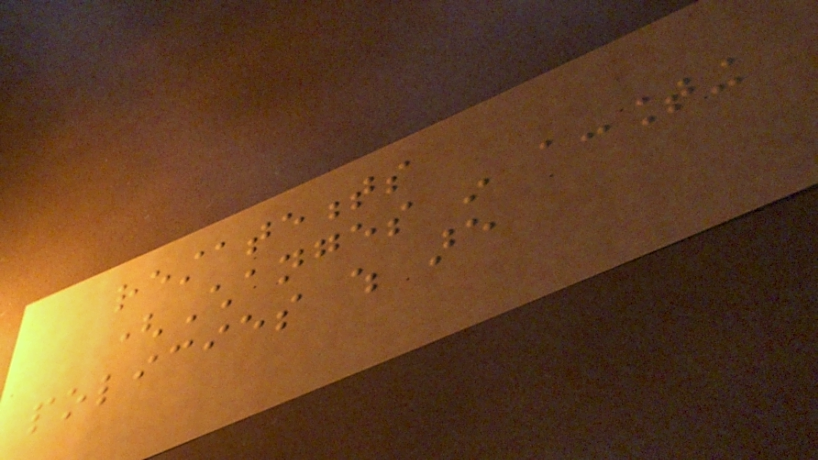restatements
(Changes in accounting
policies which are
